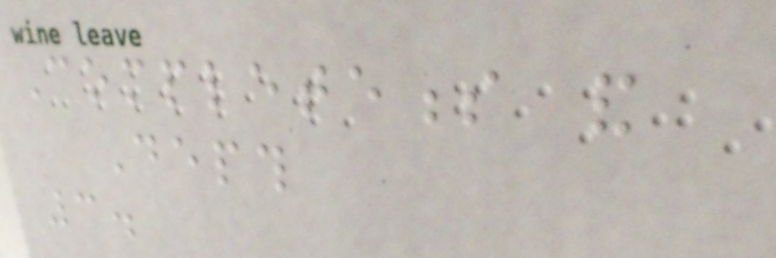Completeness and
Depth
3.
